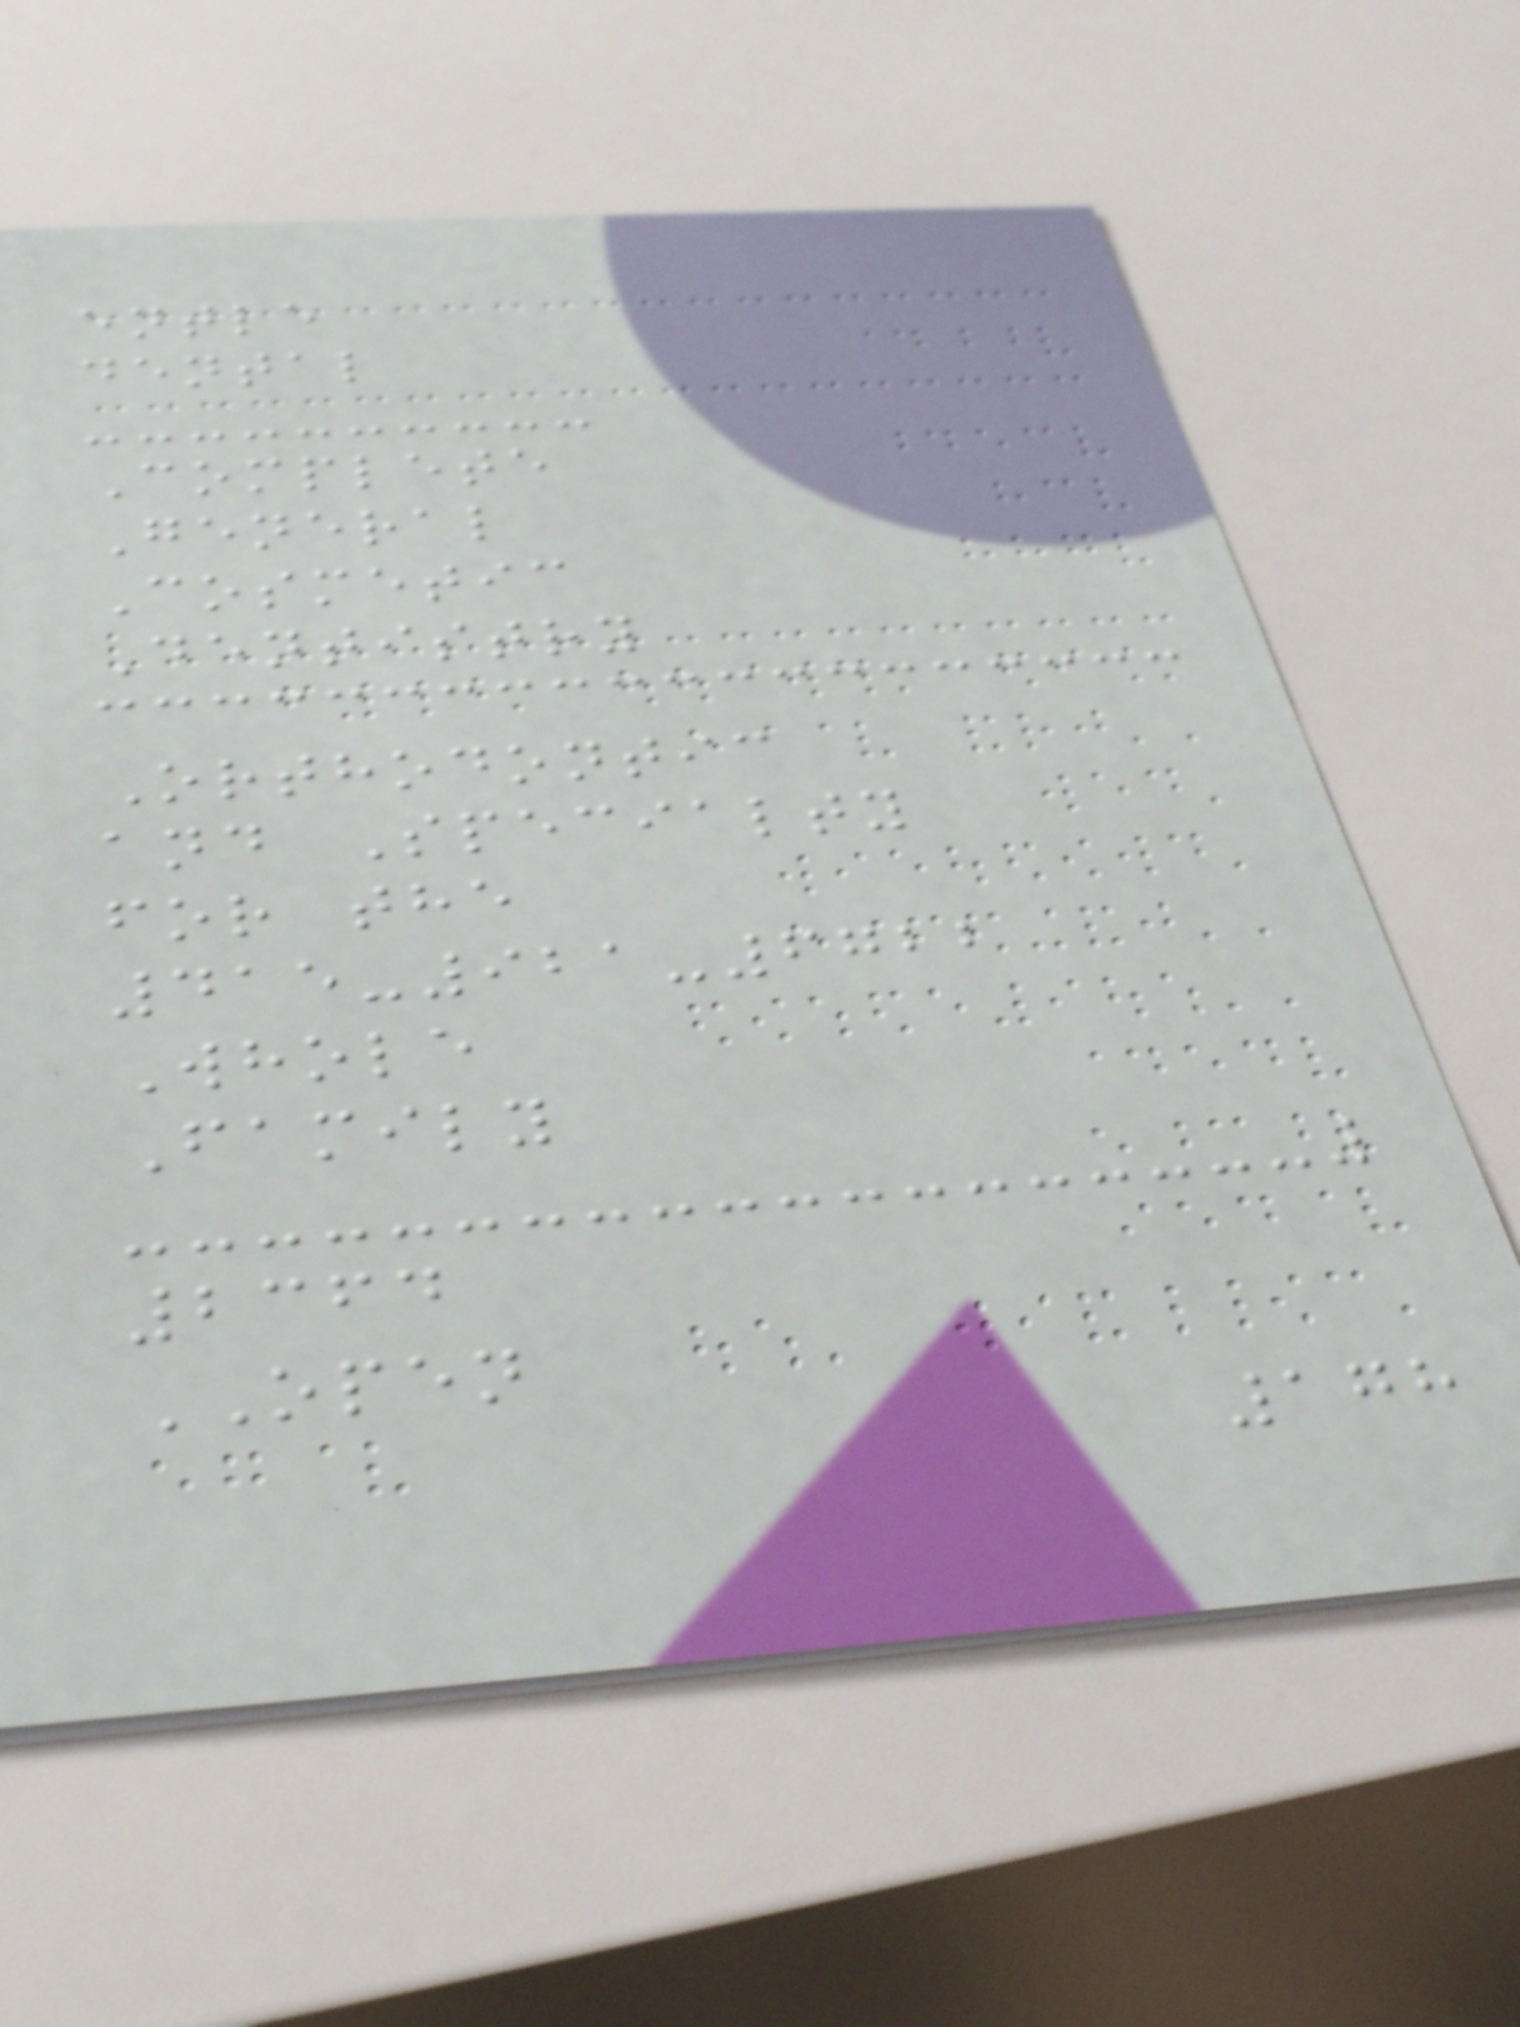entle
dental
Complete
General
Cosmetic
Dentistry
Orthodontic
and Specialty
for the
415-921-6722
Whole
Family
2364
OPEN
178
